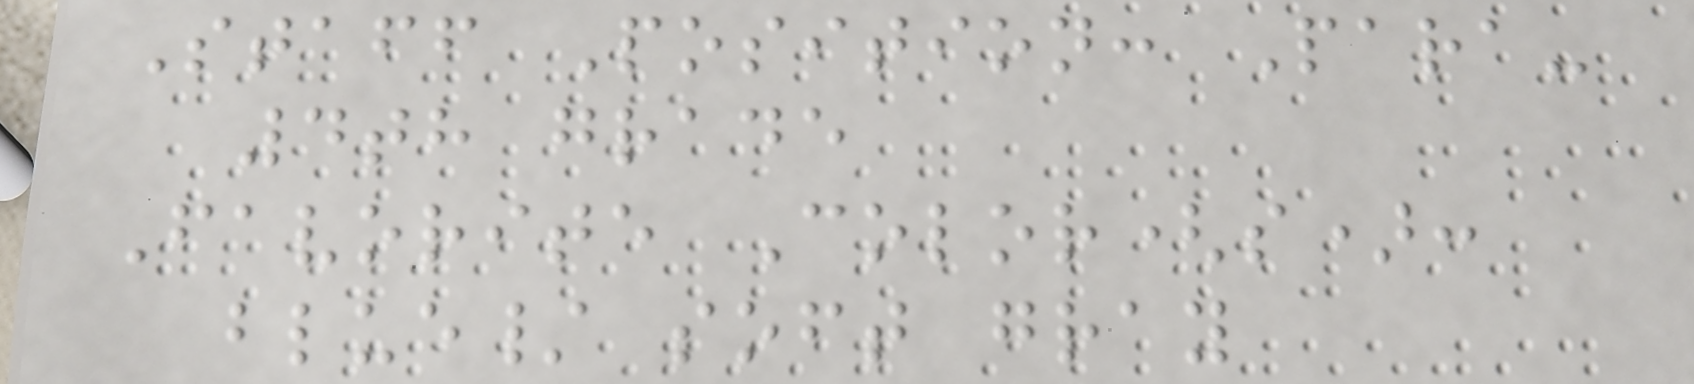Staff Position: Para-
4th grade
Favorite Color(s):
blue/ soft gray
